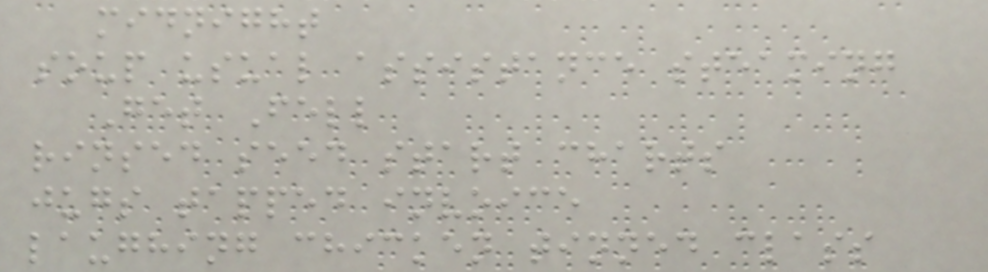midnight
soup usual assistance steaming
Get Fell
rinsed seed start charts
jugs tapped invoice
laughing chicken tinned class
